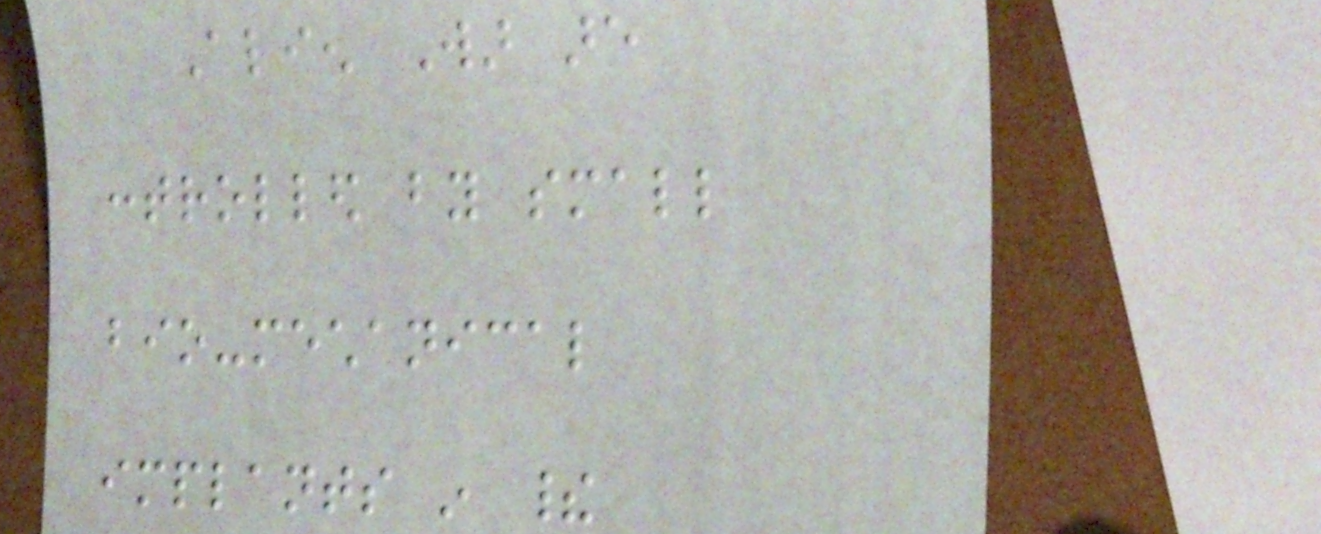Alien War are
controlled by small
bio-mechanical
implants in their
